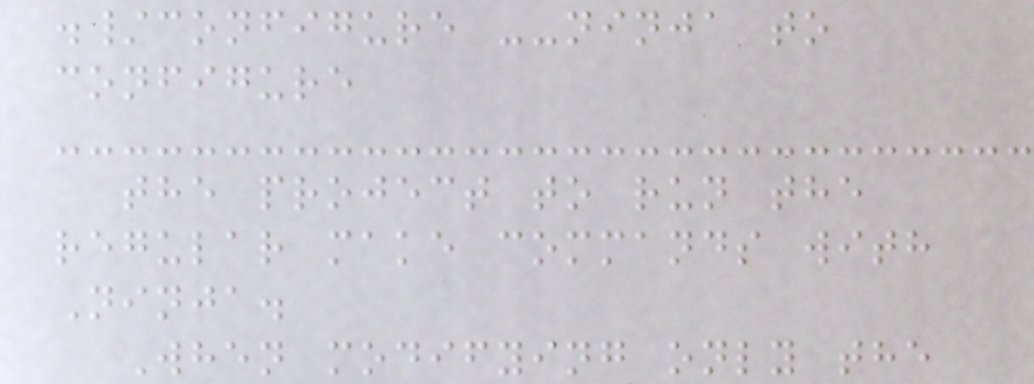./configure --ninja to
configure
the project to run the
regular make commands with
Ninja.
When modifying only the
